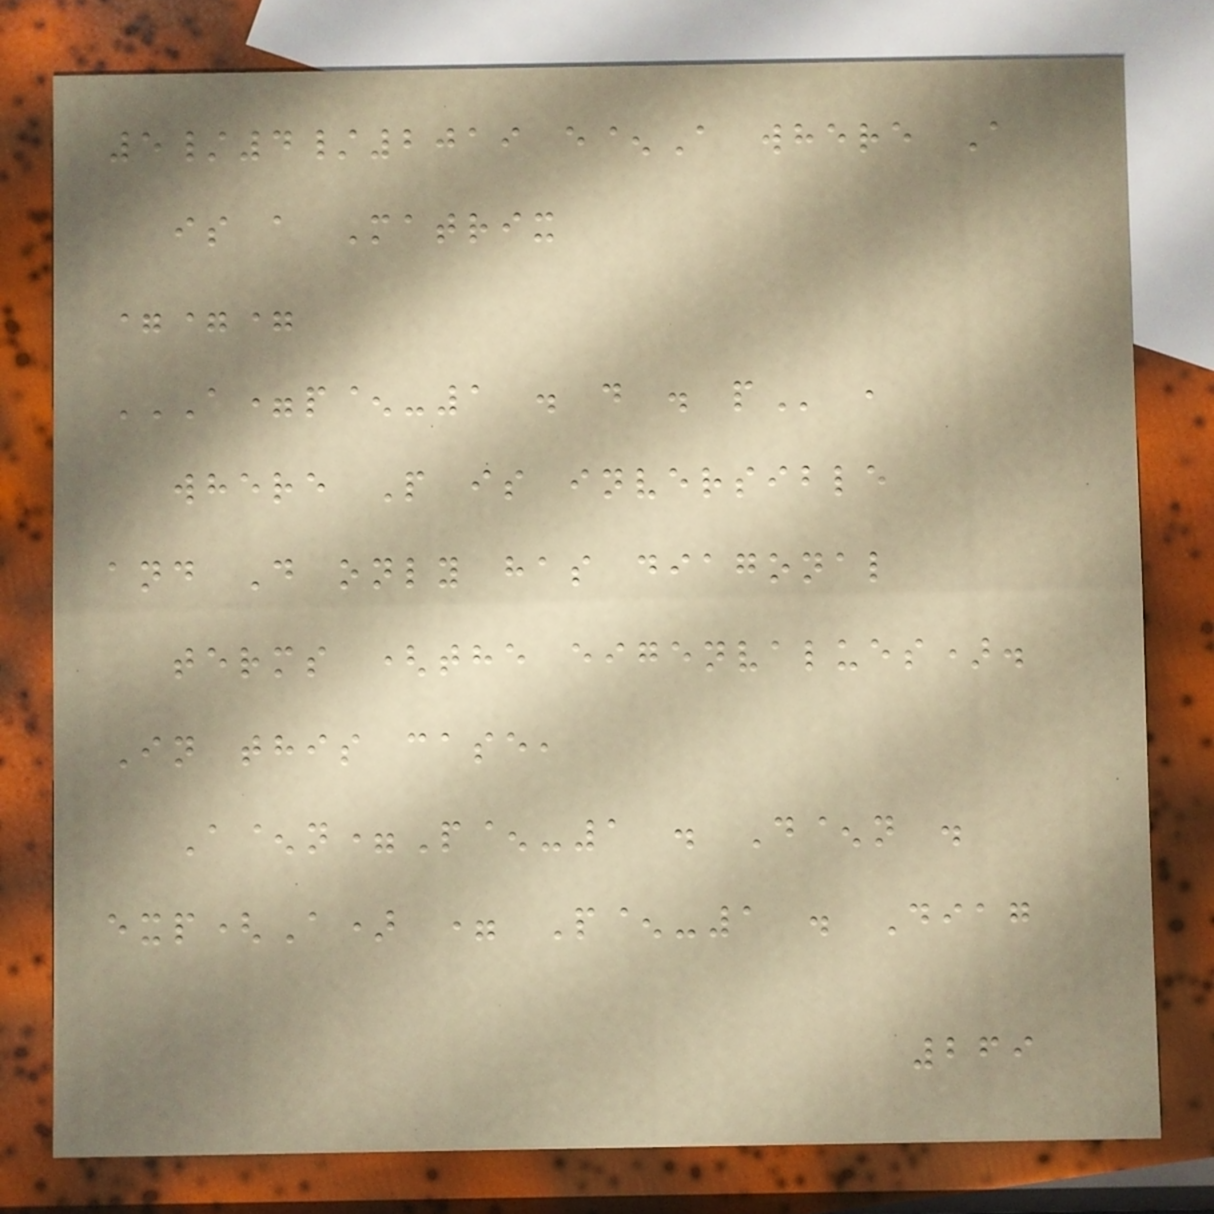5/4/2019 e^A where A
is a Matrix
===
A=P^-1 . D . P ,
where P is inversible
and D only has diagonal
terms (the eigenvalues).
In this case,
A^n=P^-1 . D^n .
exp(A) = P^-1 . Diag
269
